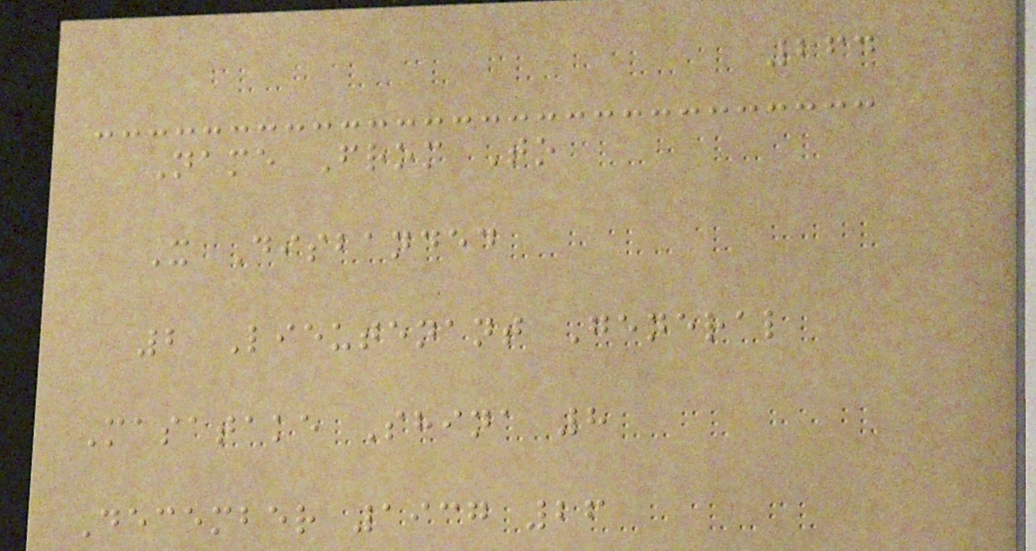264
Name From To
X Disbanded
2 Lieutenant General
Masatake Shina 8
December 1937 26
